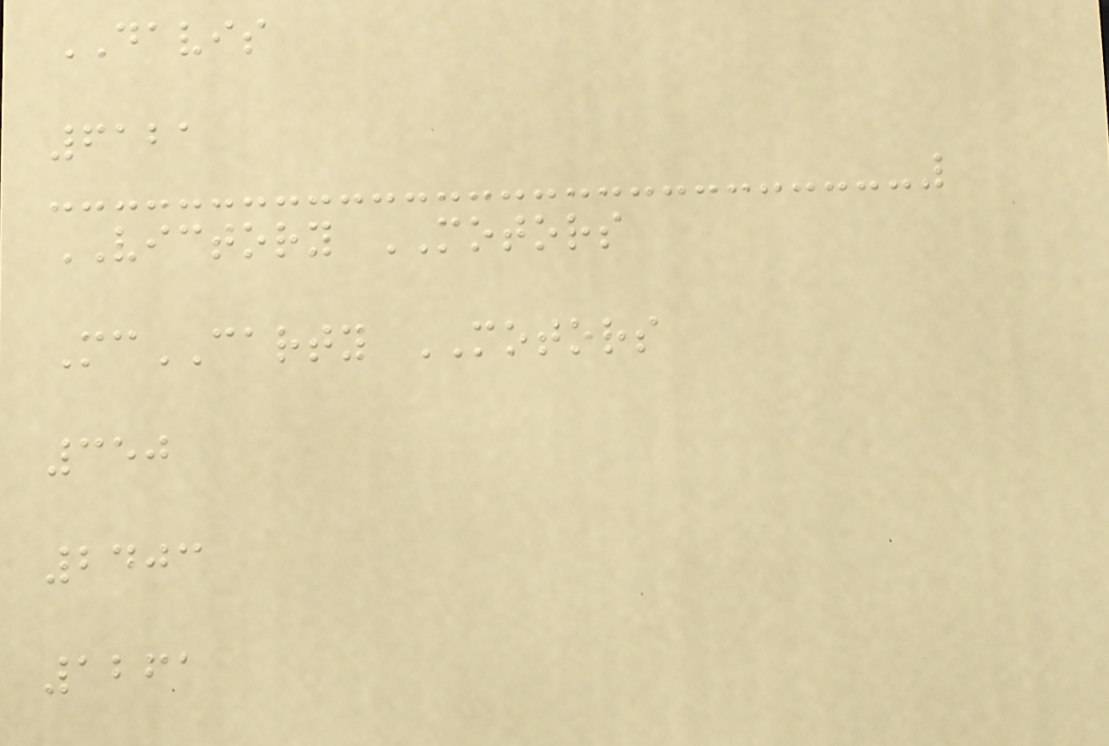DAVIS
6121
VICTORY MOTORS
McCARTY MOTORS
350
2403
1261
